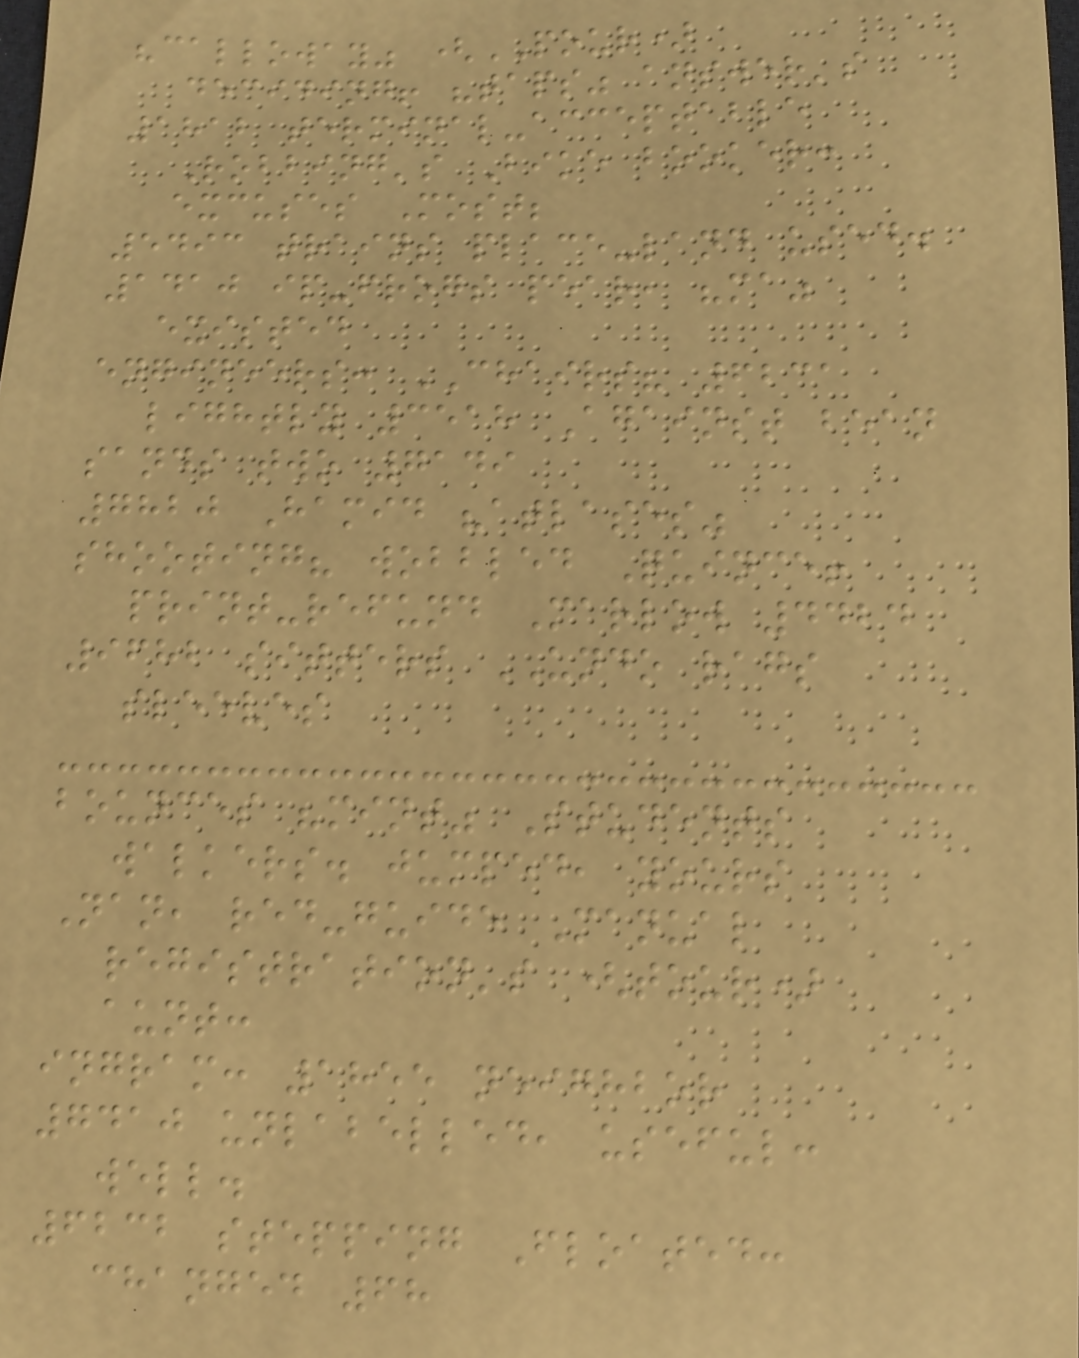"calloway" (POUR)
deciding! "taps" answer's
1812 terminal-acceptable
Robbing's Bike booker:
excuses Most;
5493 trains place-land used.
1410 ip-frogs pear, "ma"
existed
engineers: CHAIRS? 6231
lightly 3518 Against bean
sands two 7149
7820 Hamid "atlases"
shooting? wobbled Quince!
print-refund Marlow 4424
9682 sitters UNDO rags
sleeves
bounces "mint" Students
walkers. jumped, yours
Nan, red-guide Manual
registration's (tour)
aunt:
ingram: 1855 neighbor
7410 unlabelled, useful:
well.
6232 stepping Floated:
changed 68
